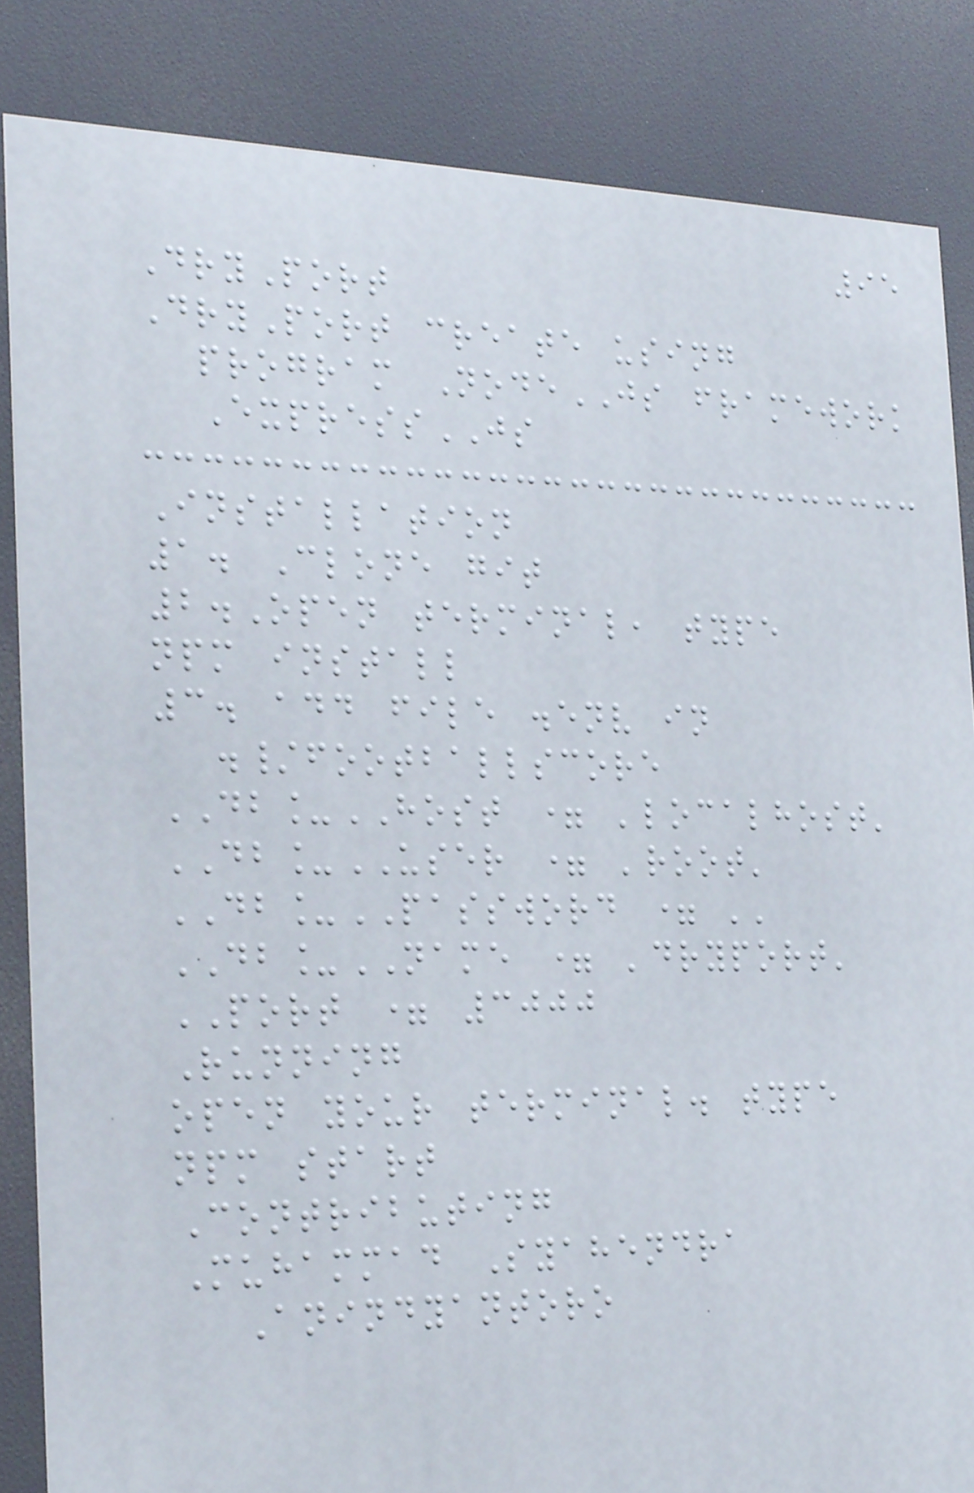95
DryPort
DryPort create using
program NodeJS framework
ExpressJS
Installation
1. Clone git
2.Open terminal, type
npm install
3. add file .env in
./footballscore
DB_HOST = 'localhost'
DB_USER = 'root'
DB_PASSWORD = ''
DB_NAME = 'dryport'
PORT = 3000
Running
open your terminal. type
npm start
Contributing
Muhammad Syahendra
Anindyantoro
